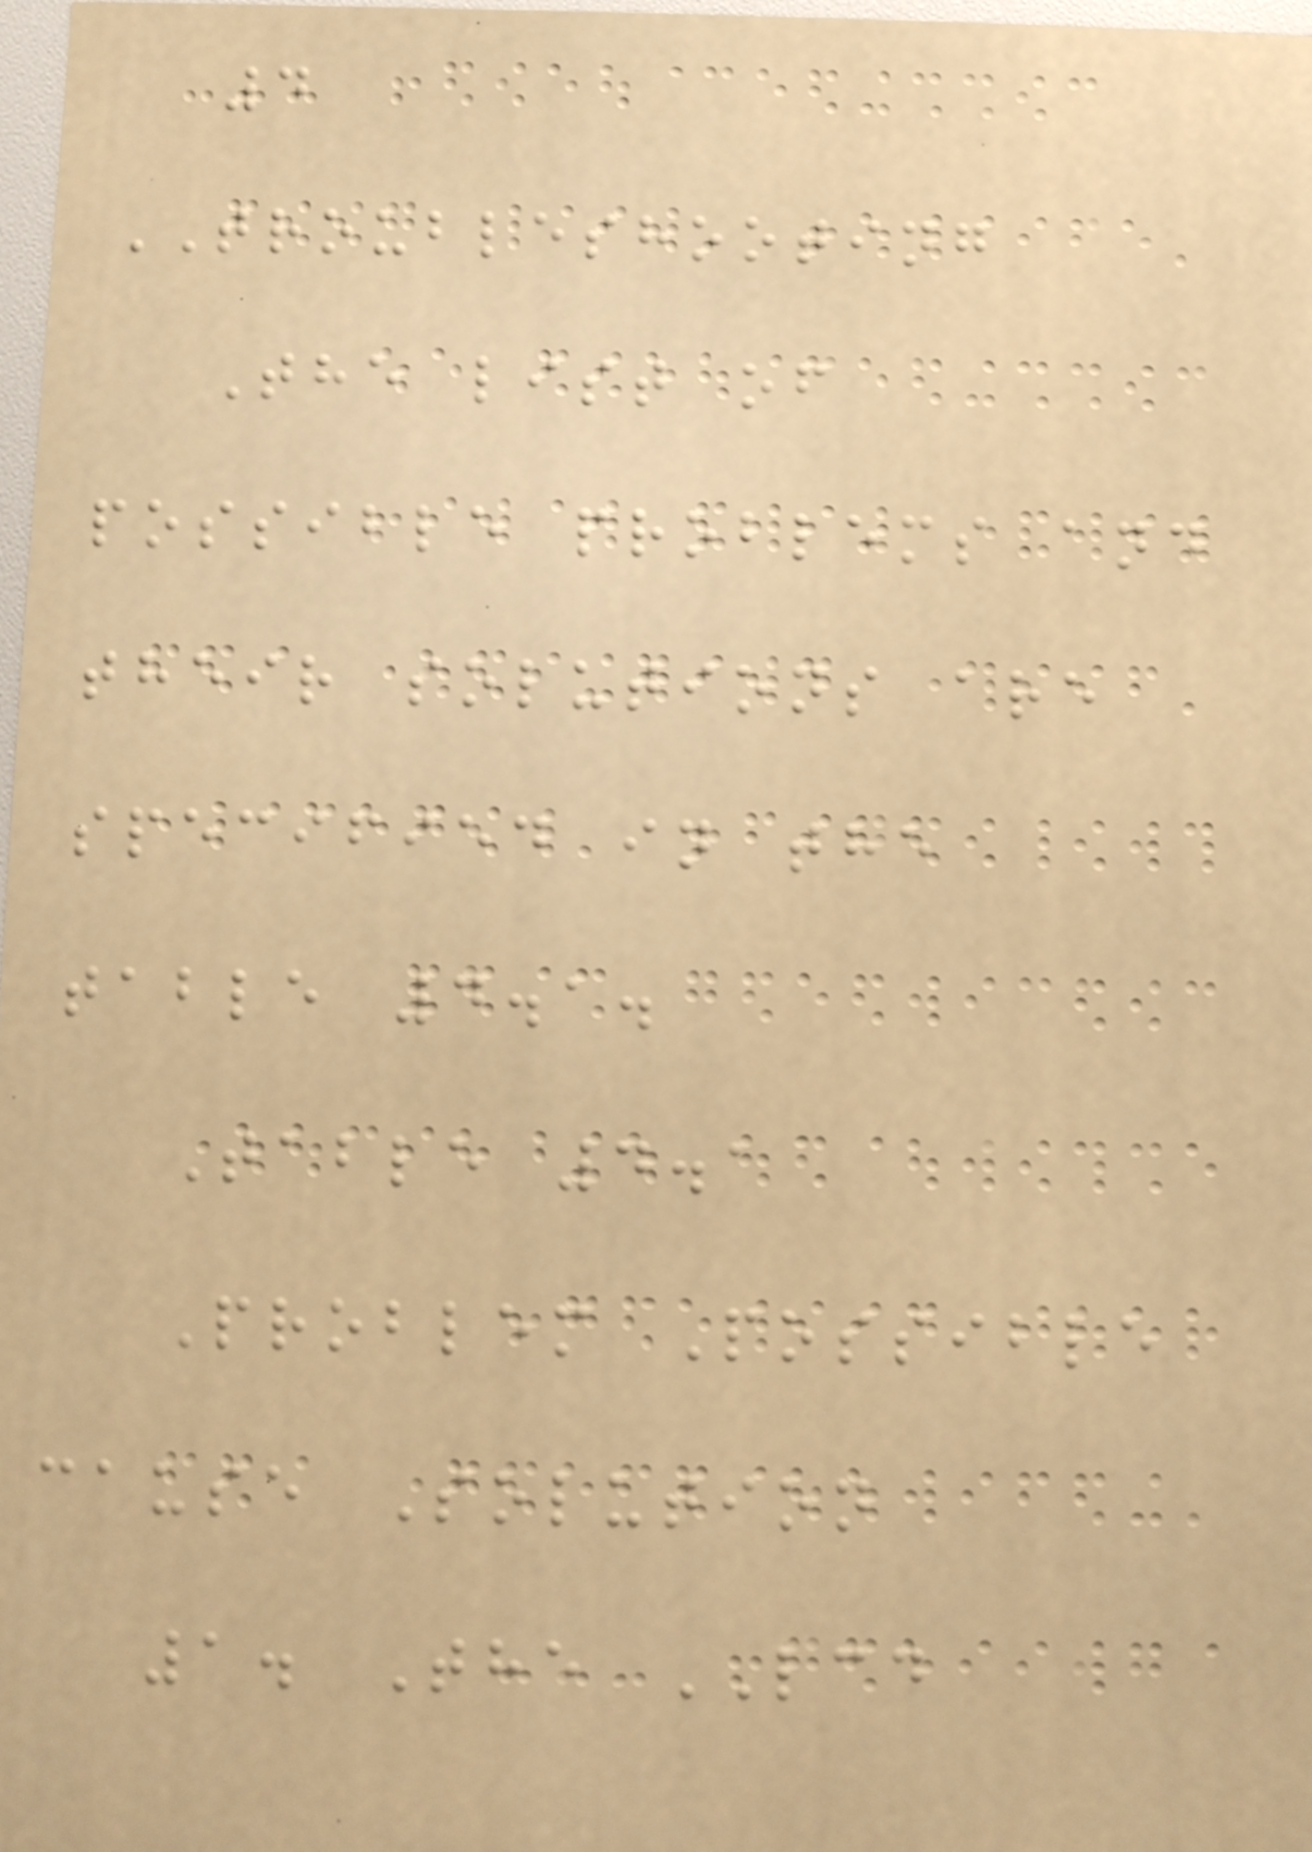4
TROUBLESHOOTING
The list of
possible problems and
their solutions are
specified in the
table 4.1.
Table 4.1
Problem Possible
cause Solution
1. The LCD
